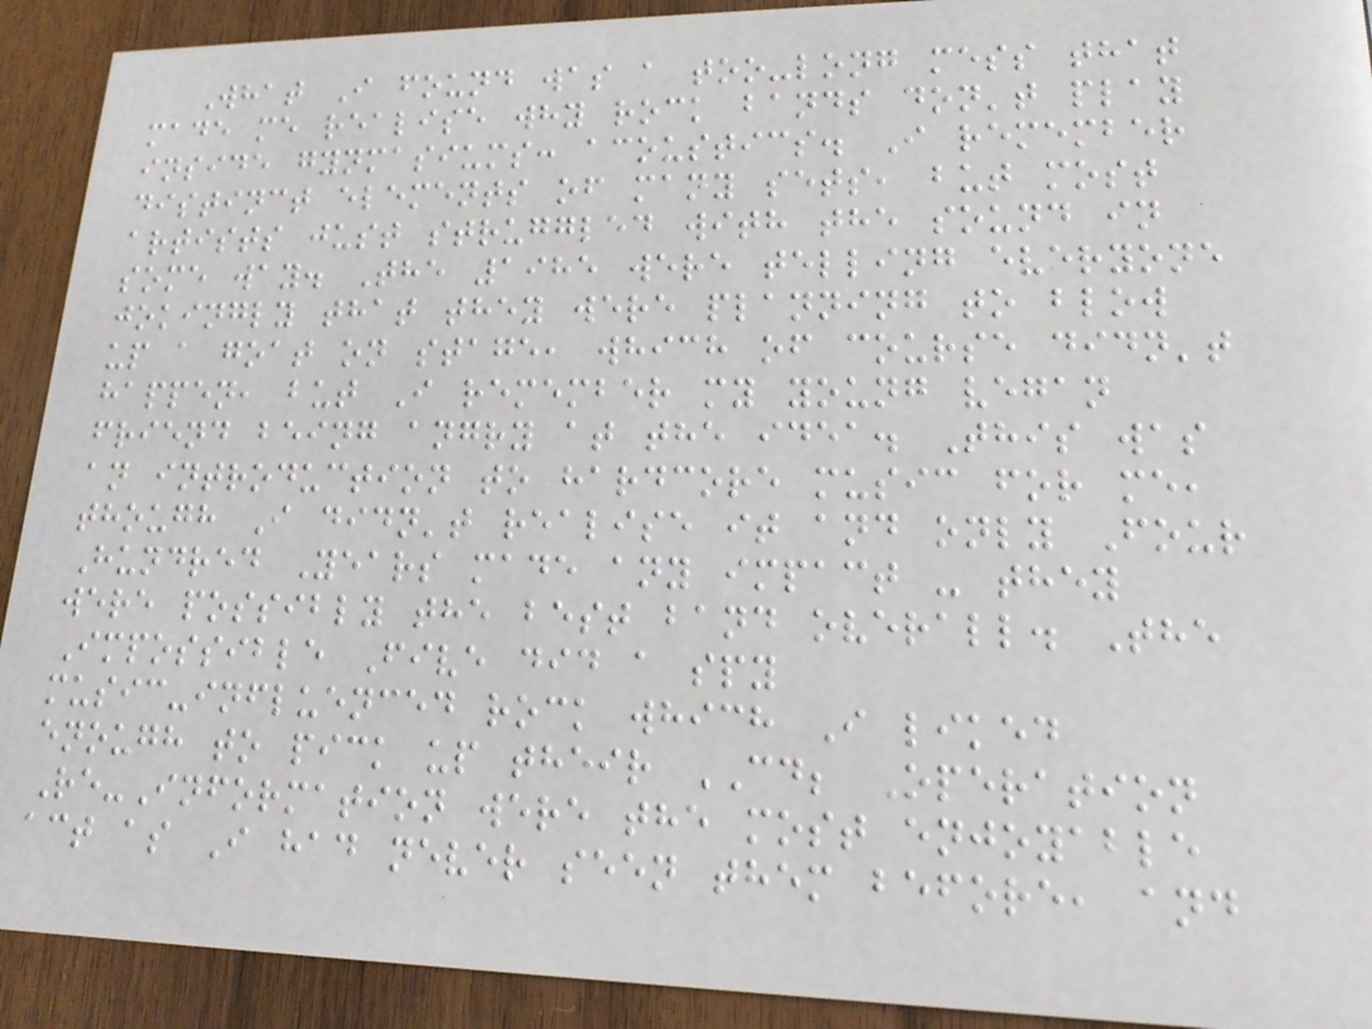What I found was a too-long mess that
made me realise why rock bands don't play
inside gynmasiums: acoustics. I remember
distinct elements of many sets, but most
artists just struggled with the sound in
some way. The 1985 were telling everyone
jokingly that they were planning to blow
up a goat on stage, which of course didn't
happen, but I remember my young vegan
friend being angry at the idea. This was
an introduction to hardcore music for me,
though I didn't realise it and only Four
Hundred Years made any impact - they
were possibly the best band overall. The
Impossible Five did a spy
music-influenced rock which I liked
enough to pick up their CD; Operation
Re-Information were the most enjoyable
act as I had never seen them before, and
